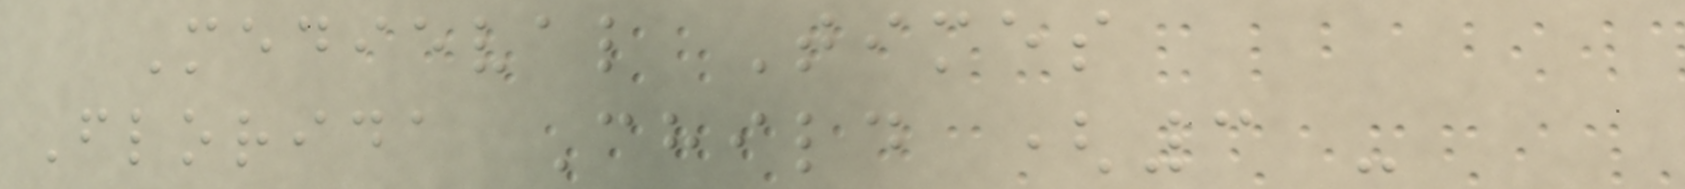Medieval Times
Florida Child (3 -
